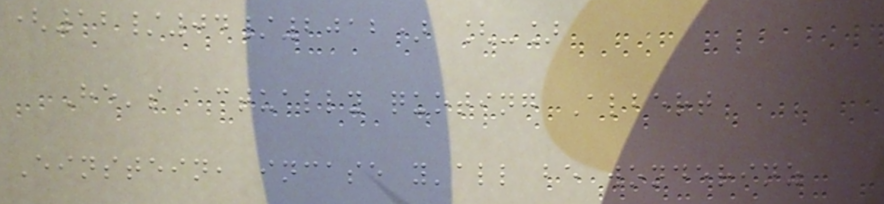(12/04/2012) [-]
He's actually quoting Albert
Einstein, incase y'all be wonderinz
